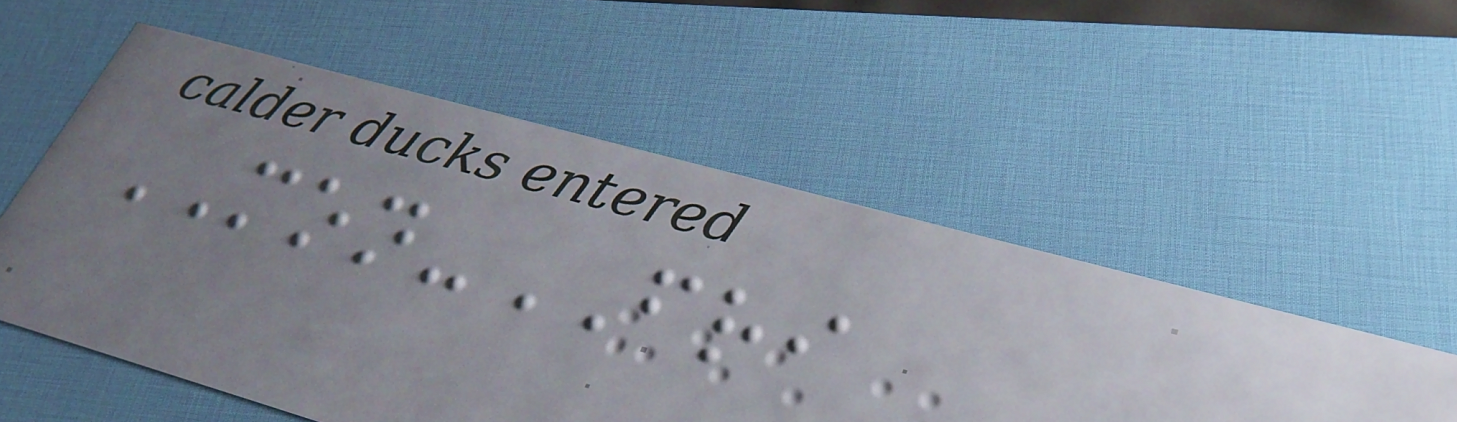MON-FRI
